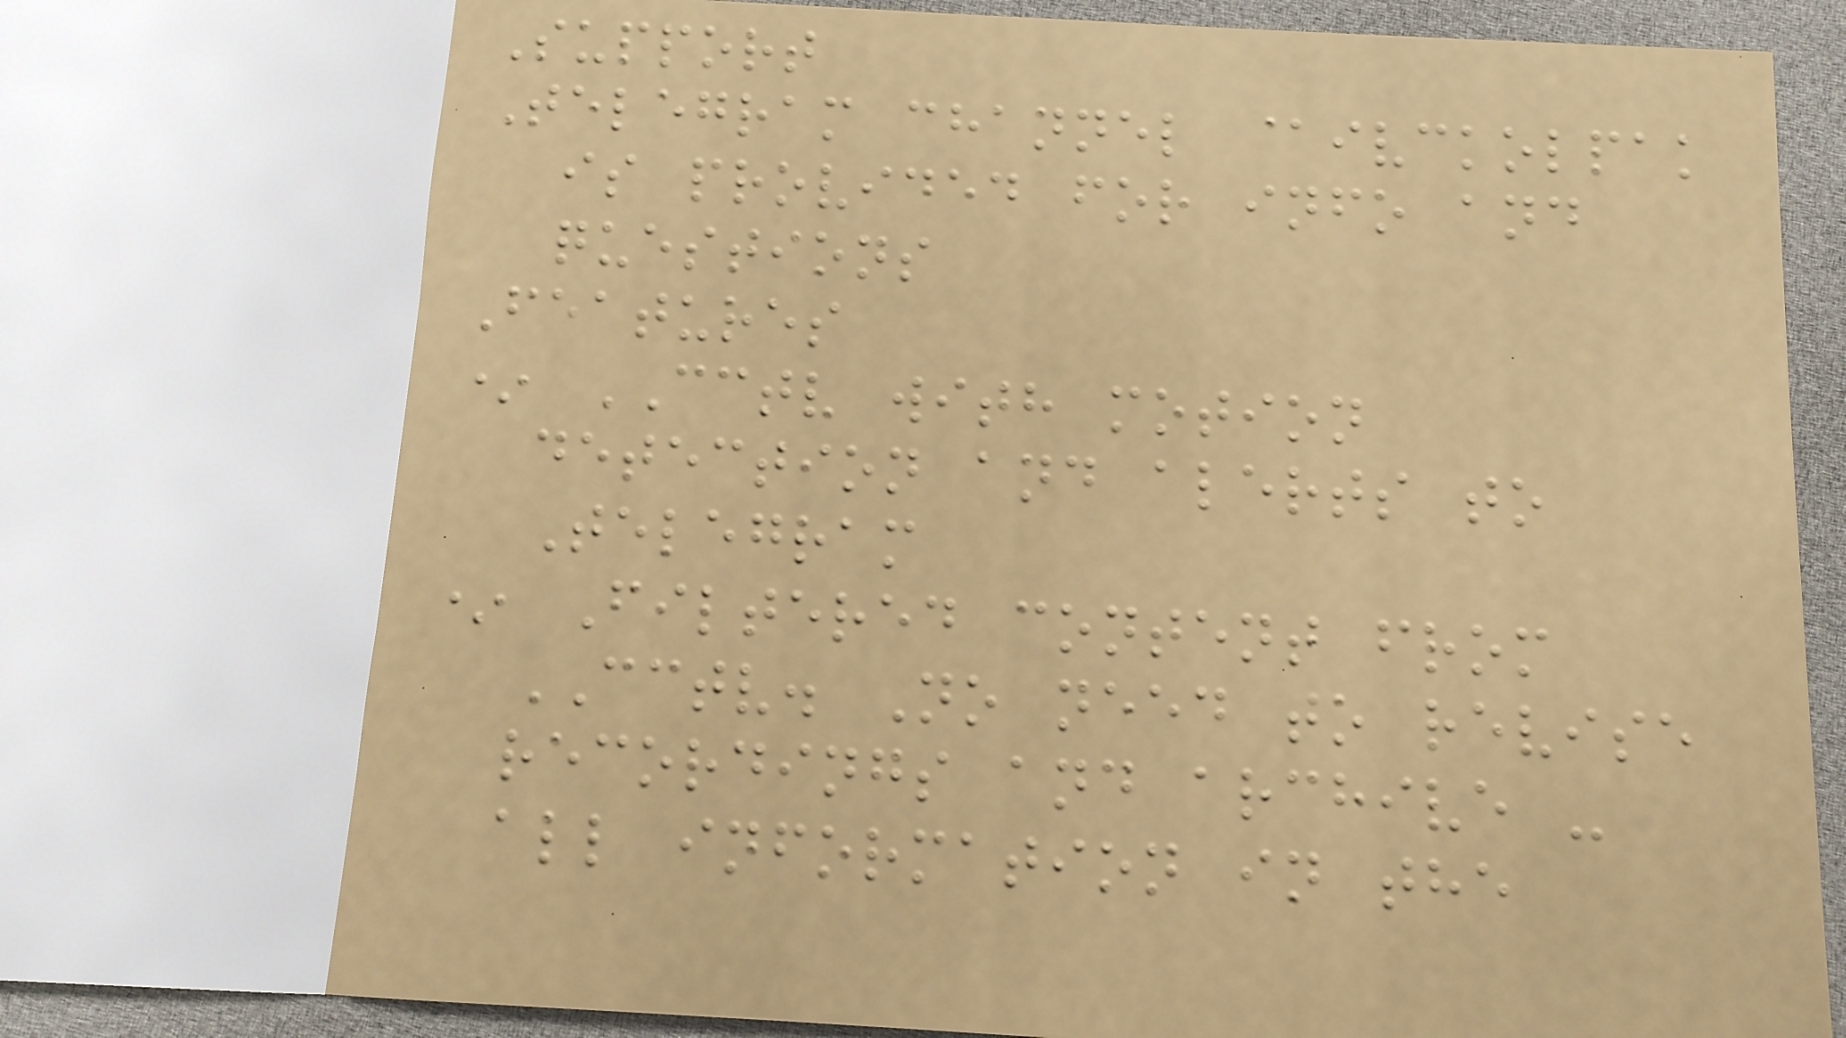Support
Telegram channel @ivckolpak
is provided for info and
questions
Features
* CCTV with motion
detection and alerts to
Telegram
* Filtered content from
CCTV. No need to revise
recordings and archive -
all information in the
